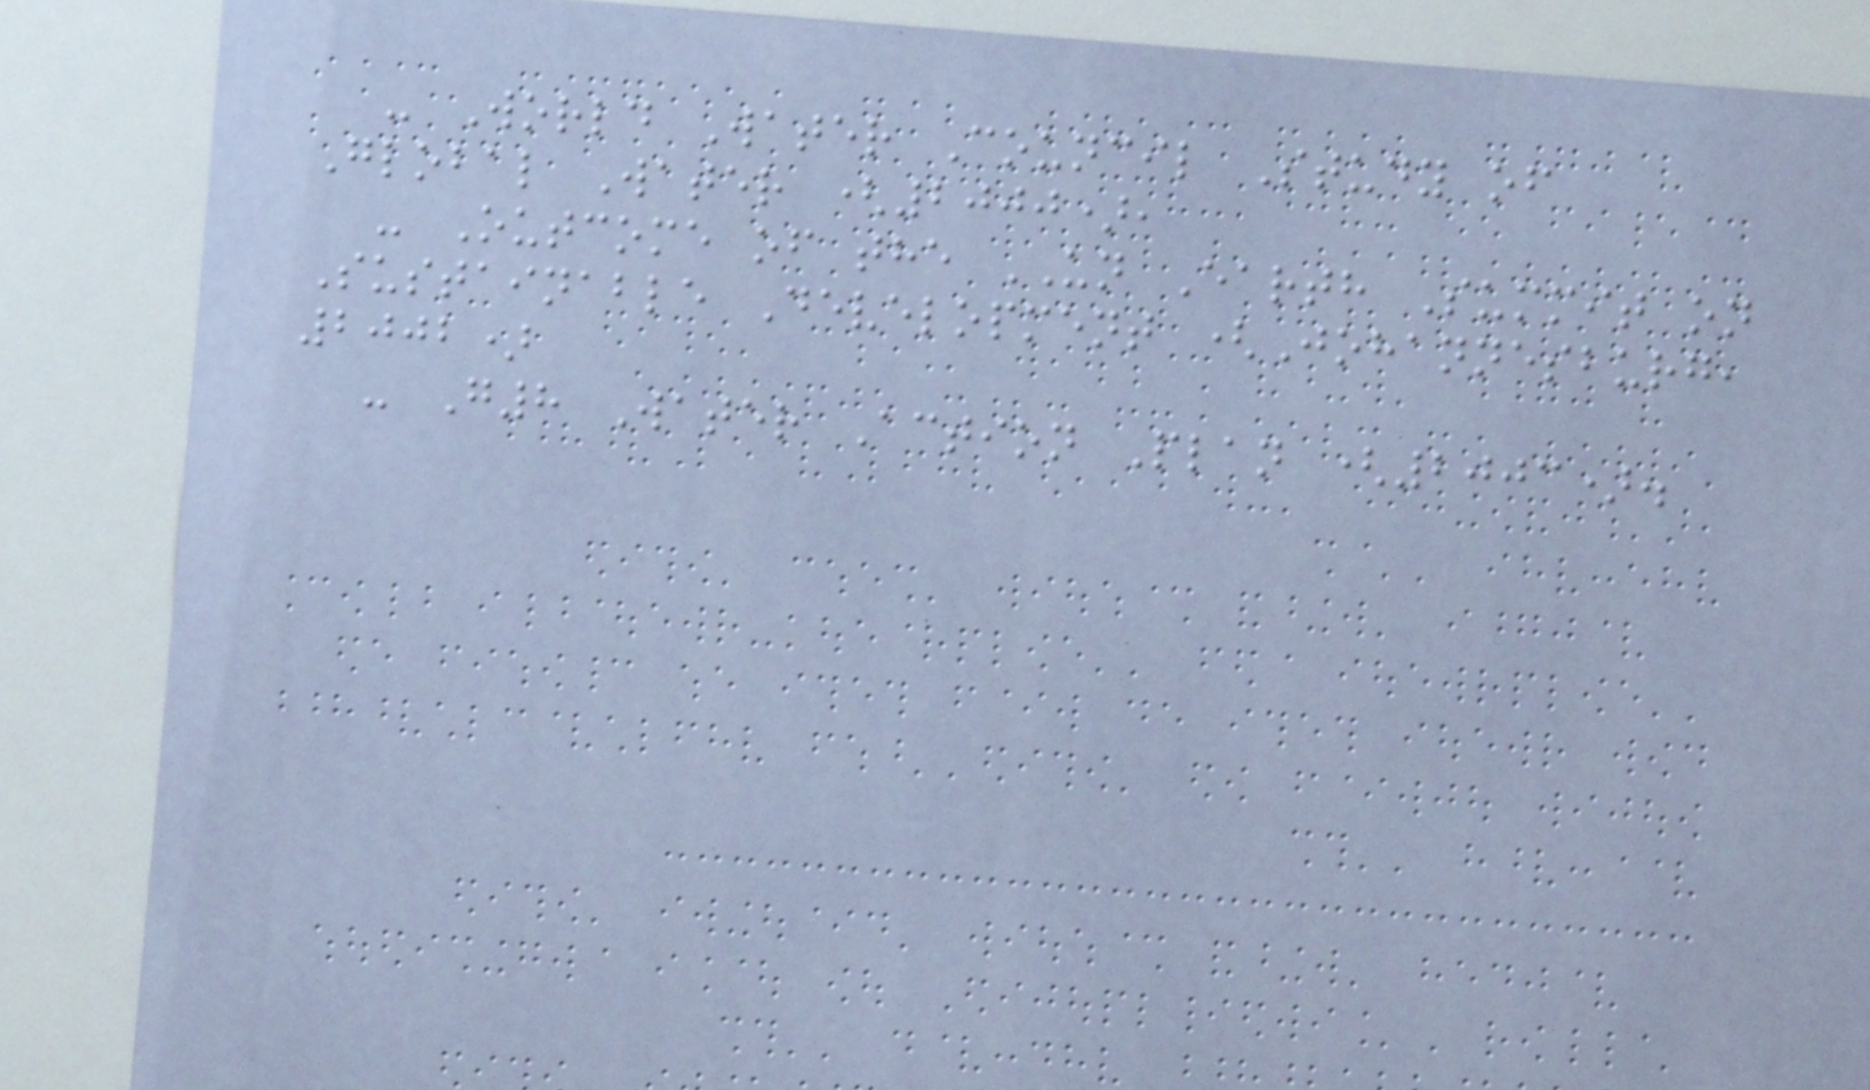- World Water Council Study of
Global Water (2000),
- Outcome of the UN Earth Summit on
Sustainable Development (Johannesburg,
2002)
- G8 Water Action Plan (2003).
